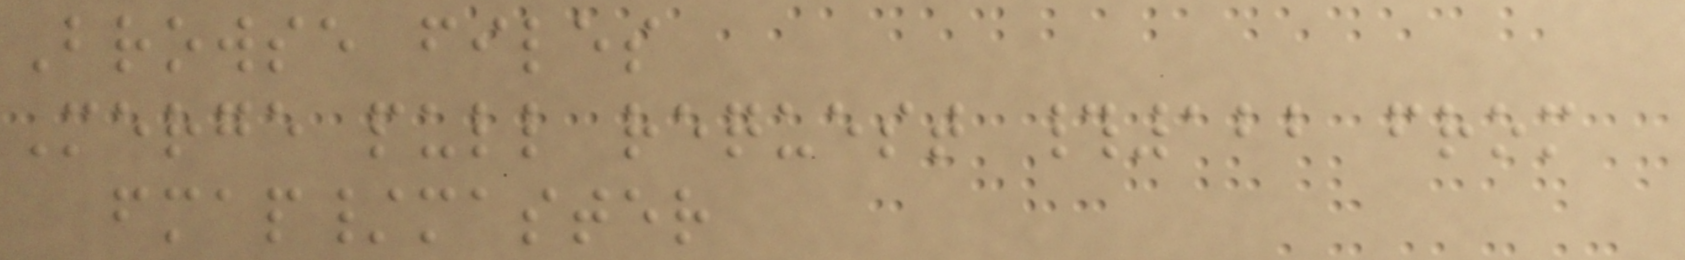Browse files
Merge pull request #122 from
fmap/master
